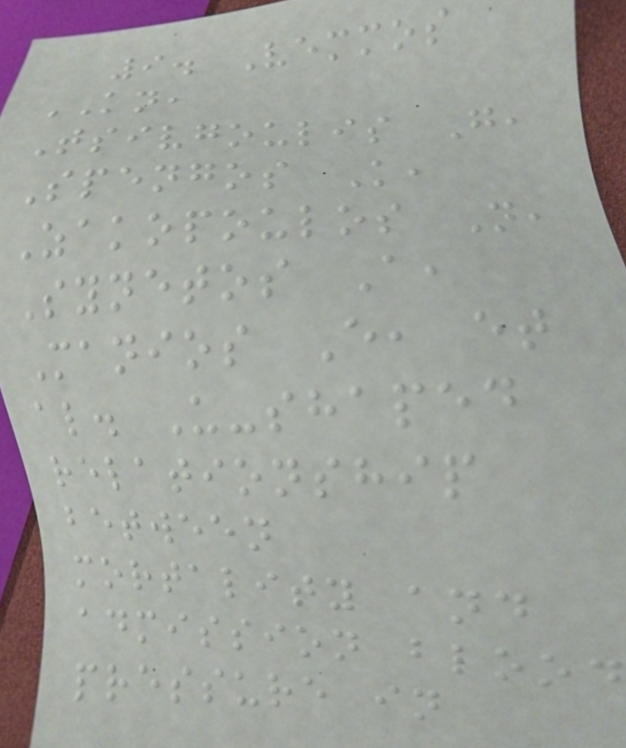9. Vemmos
KN,
Tsivgoulis G,
Spengos K,
Zakopoulos N,
Synetos A,
Manios E, et
al. U-shaped
relationship
between
mortality and
admission blood
pressure in
